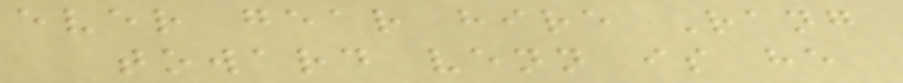ever gear hire Rang
toward venn is he
